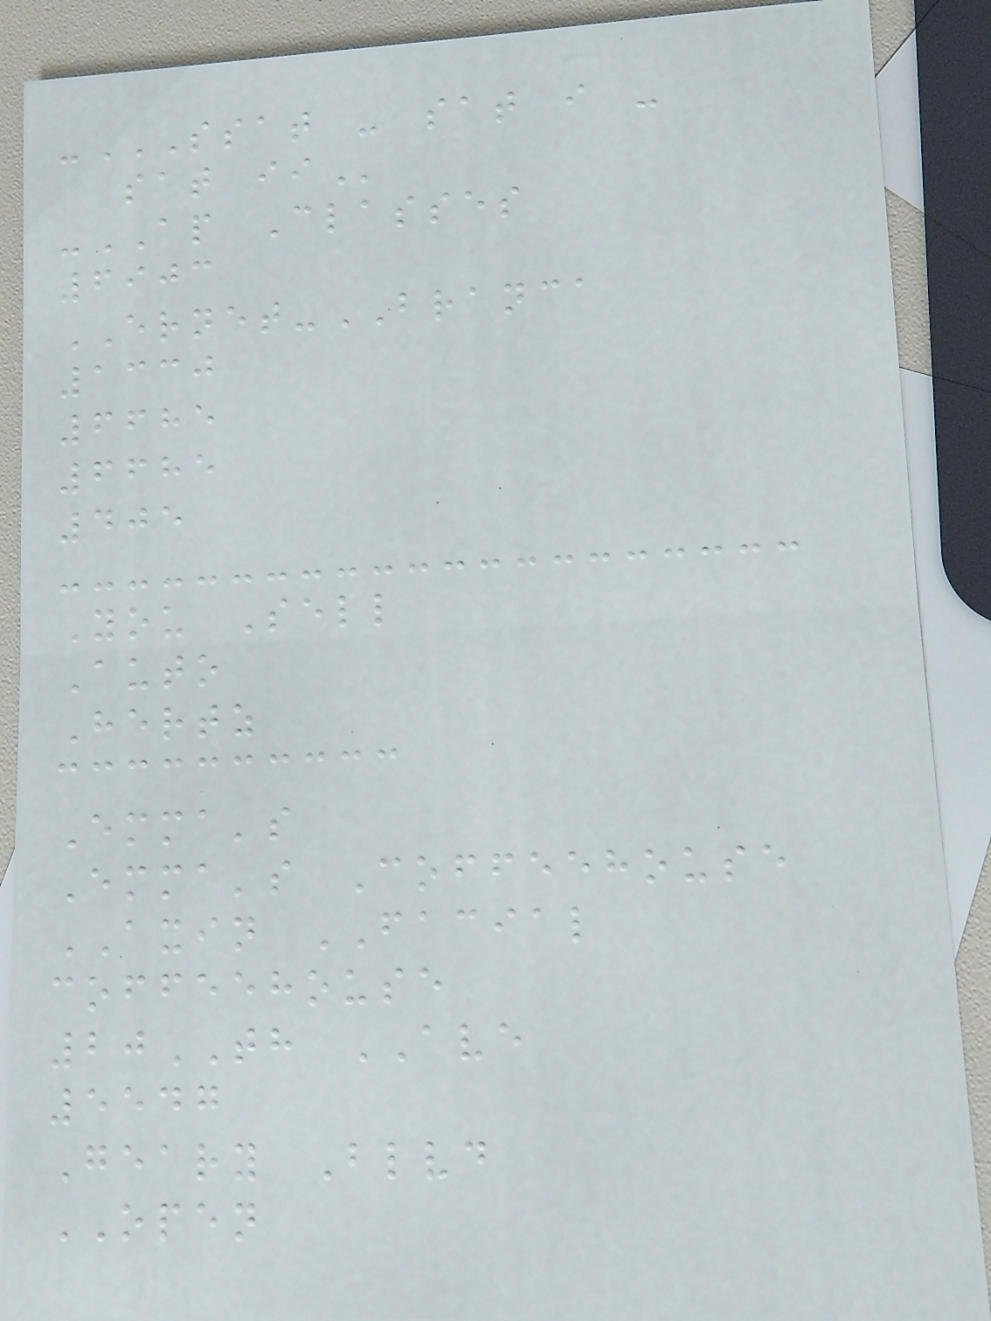-SSAT - SAT I -
SAT II
-AP Classes
6903
ERNET-BRANCA
1330
6685
6685
405
You Sell
Auto
Hertz
Emma's
Emma's Coffeehouse
AXIN FACIAL
coffeehouse
20TH AVE
5547
Geary Blvd
OPEN
